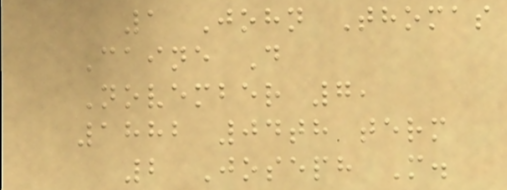1 John Thomas
Caine D
November 7,
1882 04th term
2 Joseph M.
